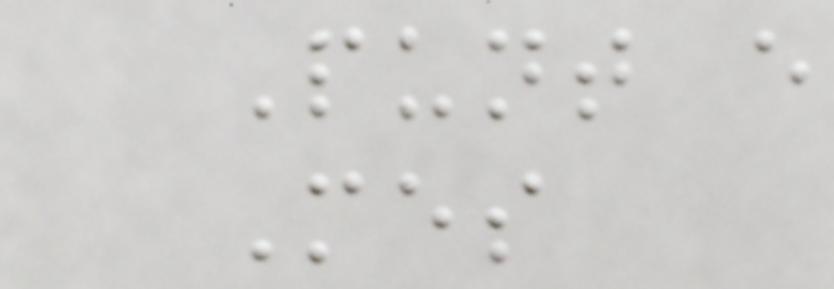Punt e
Mes
